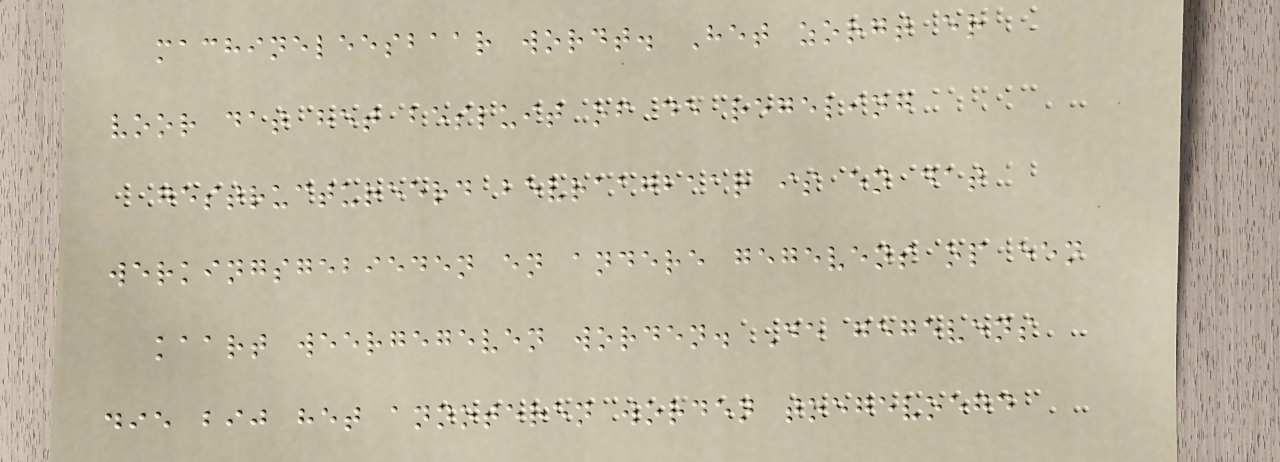machineleesbaar wordt. Het zorgt er
voor dat het besluit of de regeling
gestructureerd bevraagbaar is en dat
werkingsgebieden en andere gegevens op een
kaart weergegeven worden. De gegevens
die bij het annoteren worden toegevoegd
